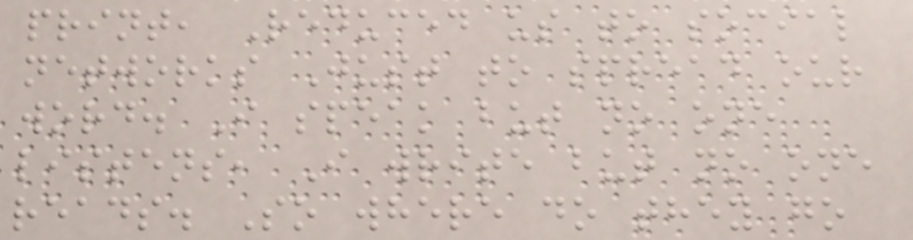print, Reduced us to social
networks Just to spread our
word. I speak but no one
listens, I write but no one
reads. So where do they go
